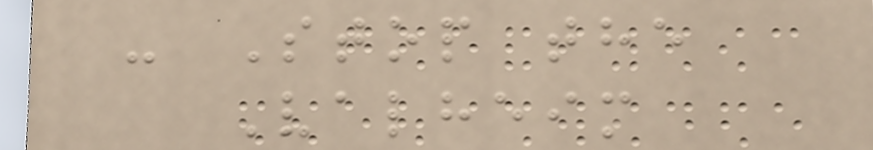- Stop the
Valheim
